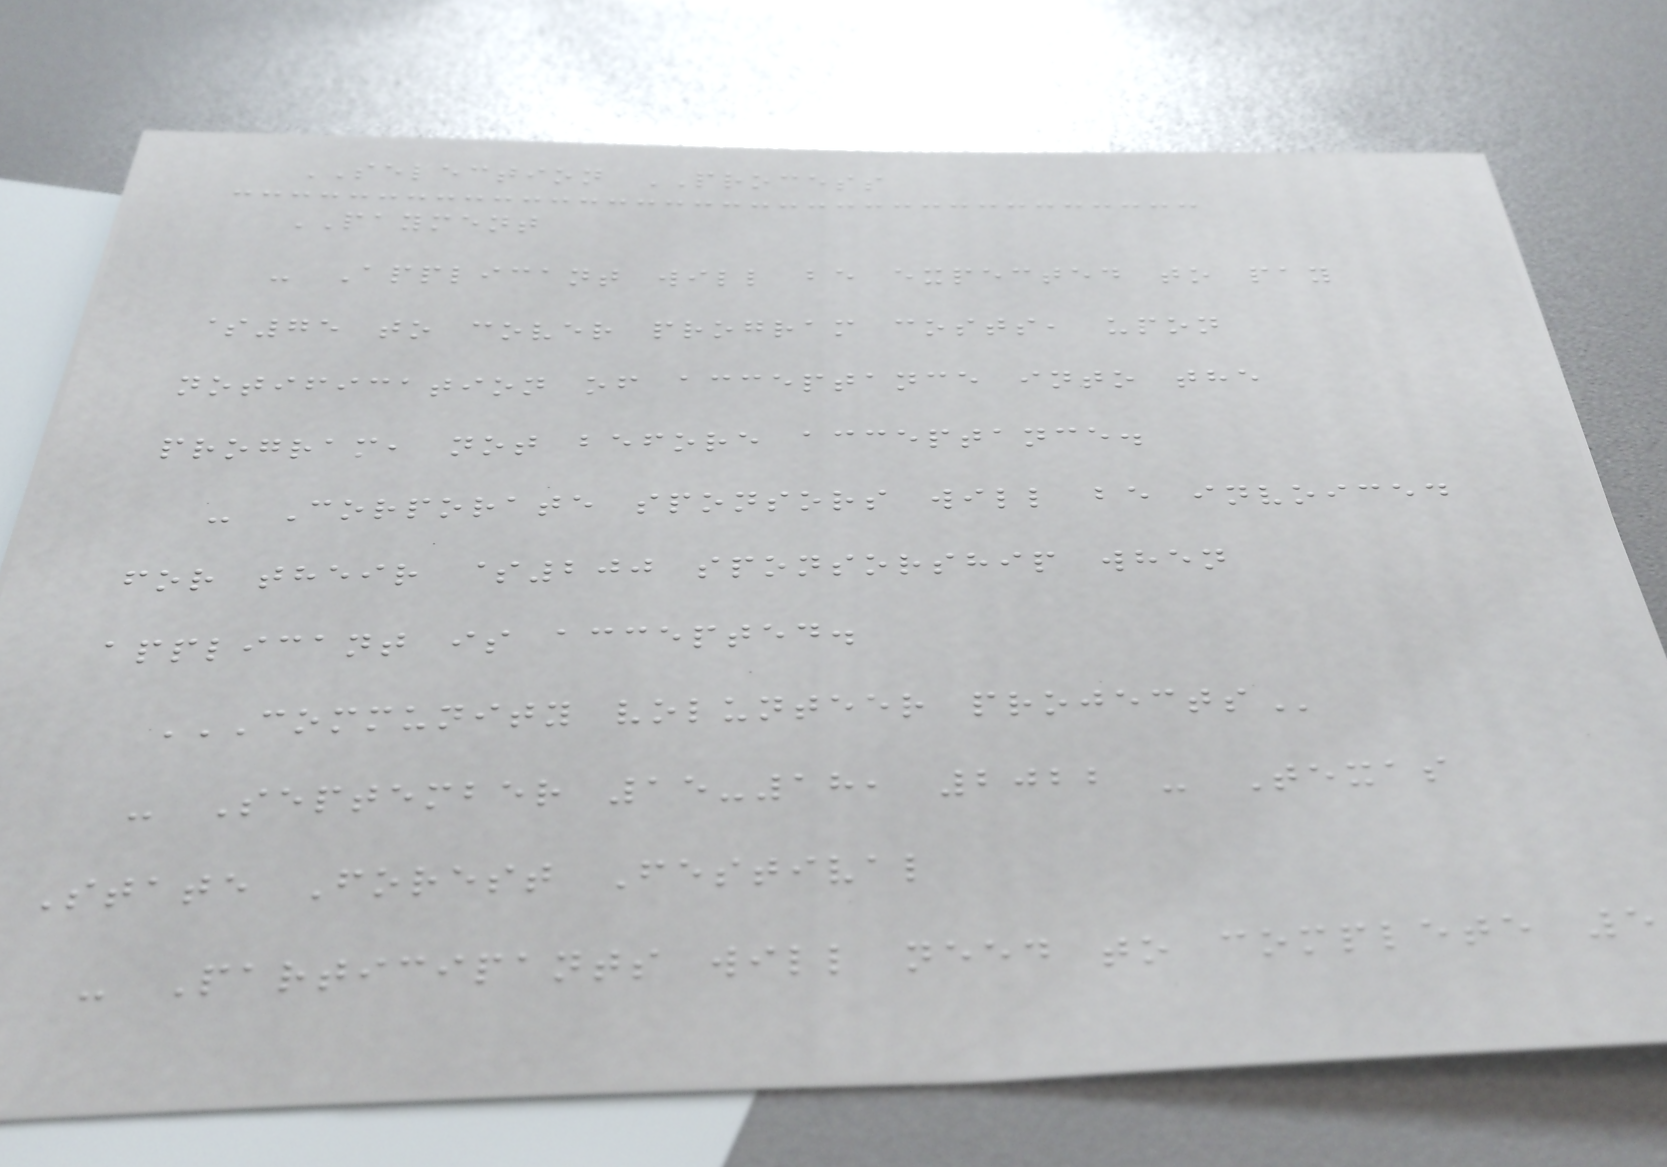SELECTION PROCESS
PAYMENT
- Applicant will be expected to pay
$75 to cover program costs, upon
notification of acceptance into the
program, not before acceptance.
- Corporate sponsors will be invoiced
for their $200 sponsorship when
applicant is accepted.
COMMUNITY VOLUNTEER PROJECTS
- September 15-18, 2022 - Texas
State Forest Festival
- Participants will need to complete 5
